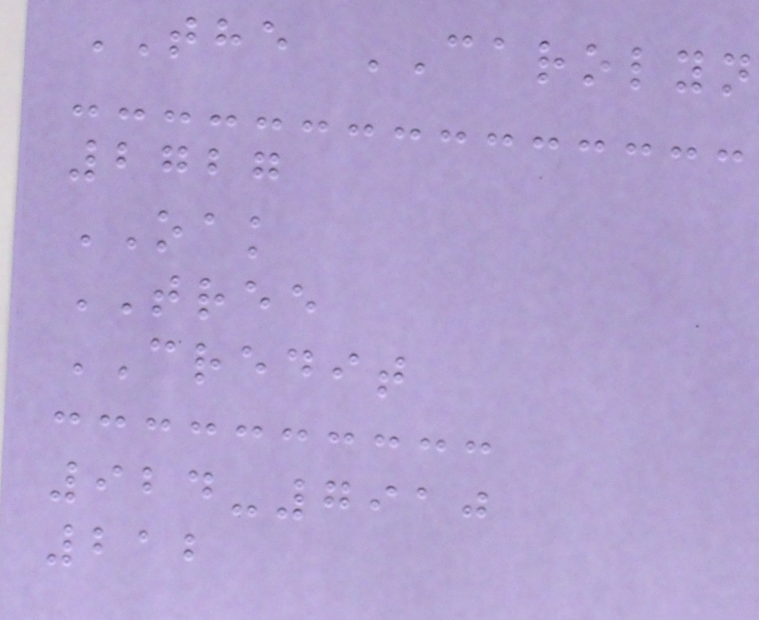THE CAROLYN
2727
OAK
TREE
CREDIT
924-7910
212
